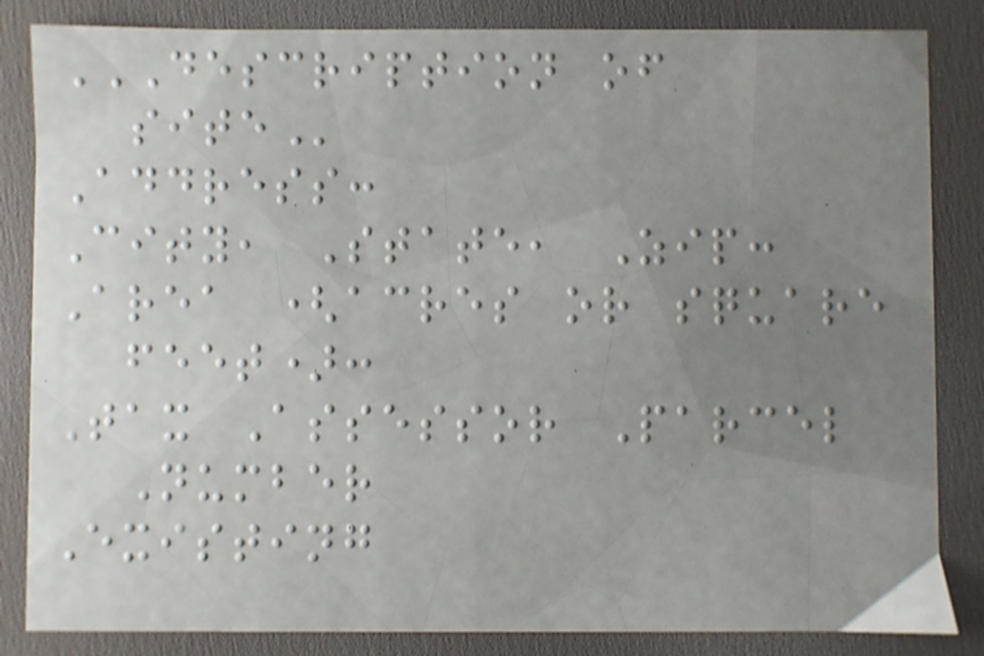DESCRIPTION OF
SITE
Address:
City, State, Zip:
Area (acres or square
feet):
Tax Assessor Parcel
Number
Existing
